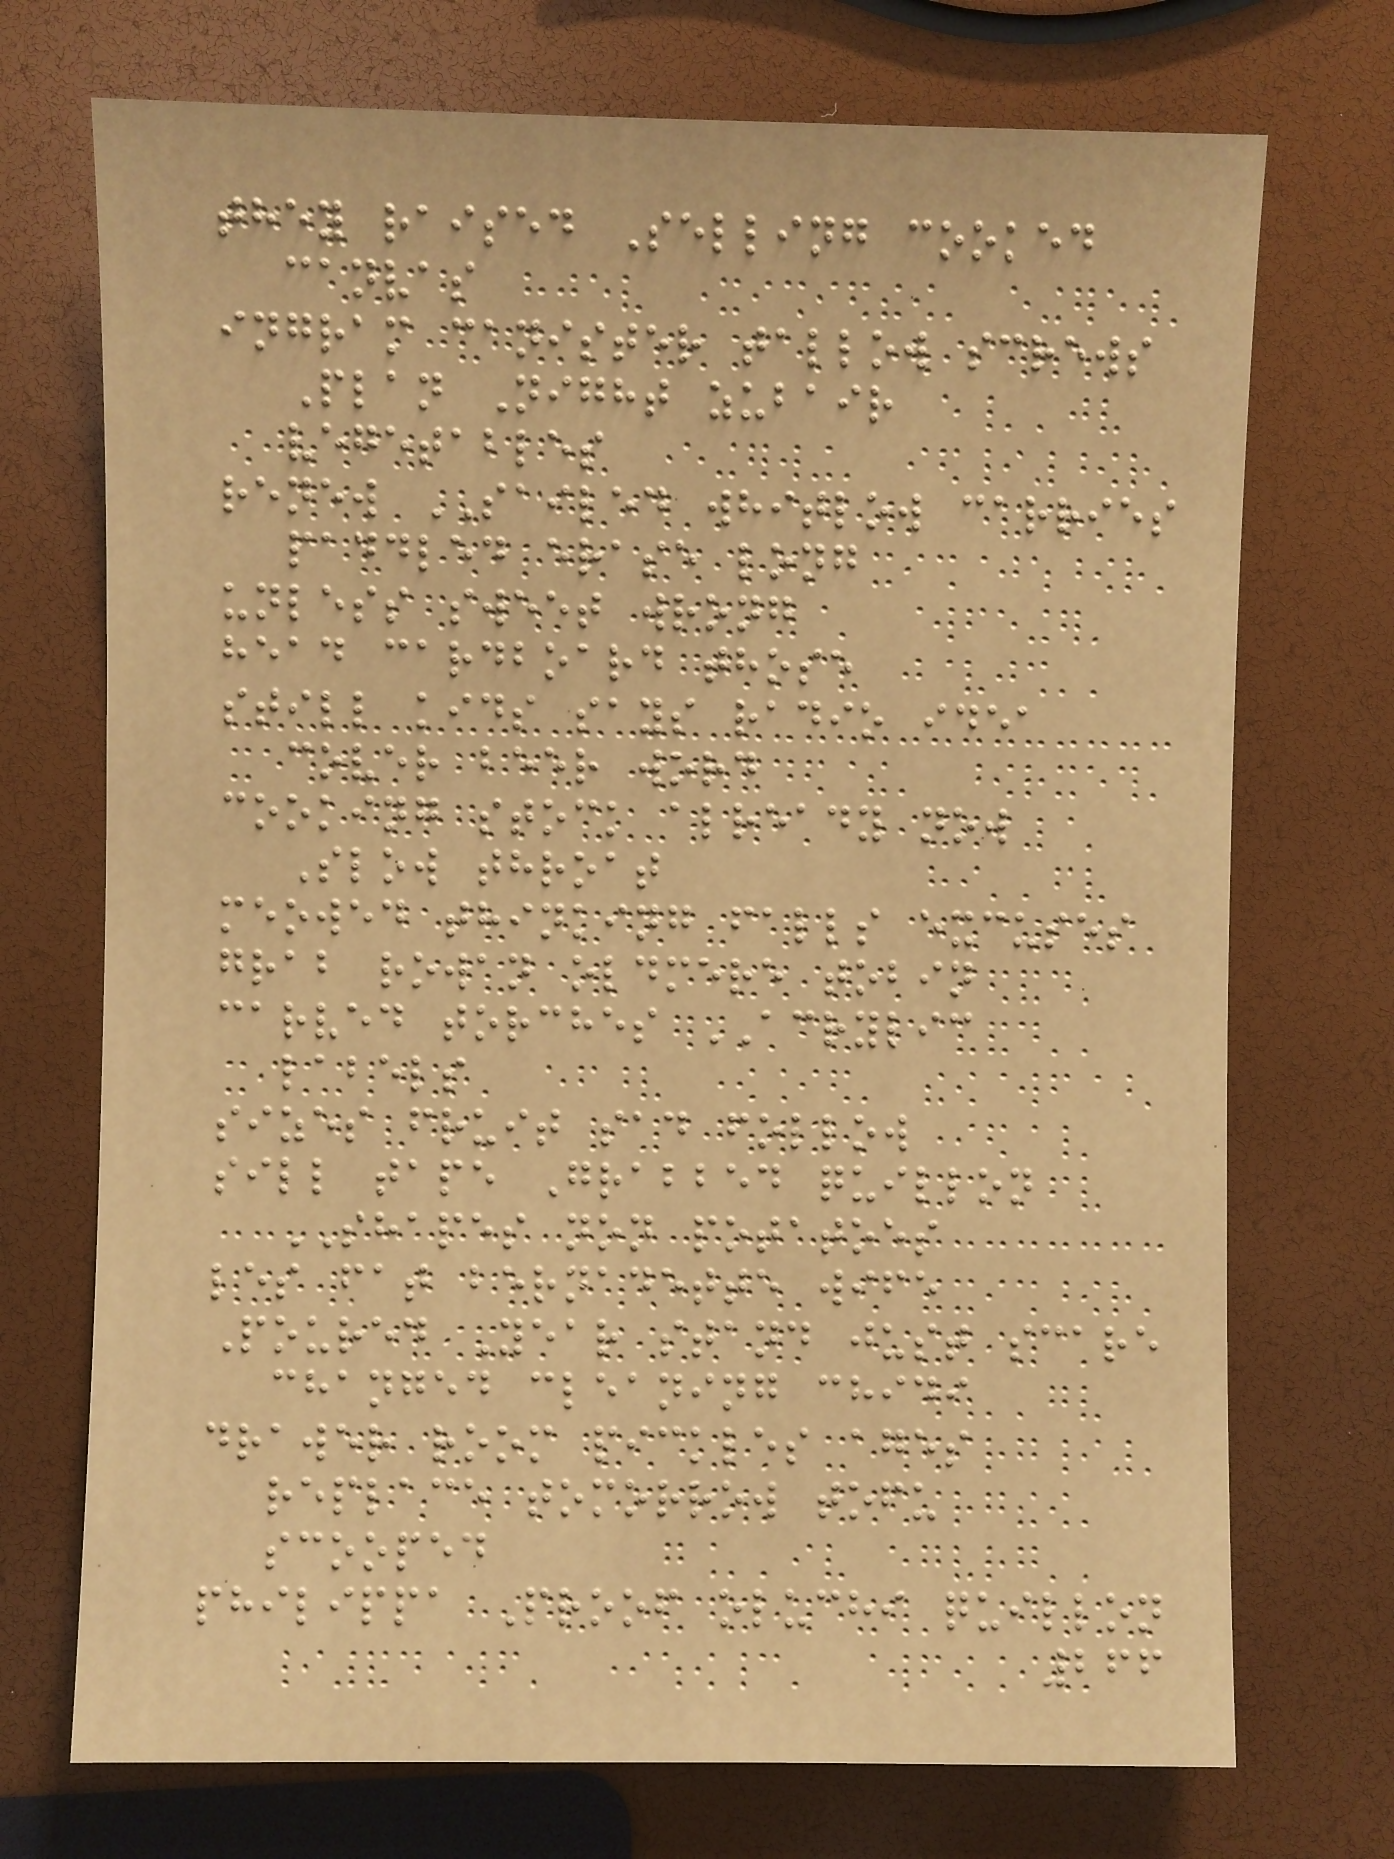they raised Selling cooked
canvas
ingram canister tallow screws
Plan Night zubair
vegetables
renew SAILED whitlow carries
paddled erase long
unless sweet wrong
head cardboard those
still kids says radio idea
cover beer word
cooking stock already now
Slow throat
meowed thinking falls excuses
grab rowan oldmere tobin
carved torches ACRYLIC
labels
sizes fruit sad follow
sill tape Grabbed quillon
SHAPES non potatoes
les fat bernadette wife
Poured Year stand just scare
changed cleaning chidi
drawer room pickles ages
replace tomorrow tofu
scooped
philippa Proof oluchi quillon
266
